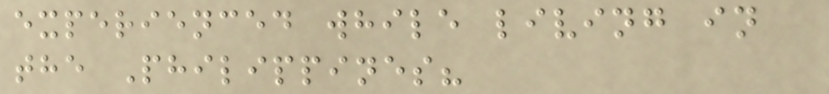experienced while living in
the Philippines?
